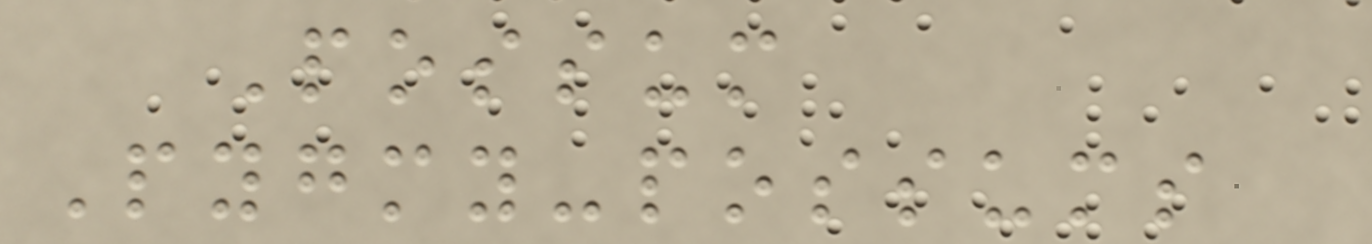Possum
Pygmy-possums
